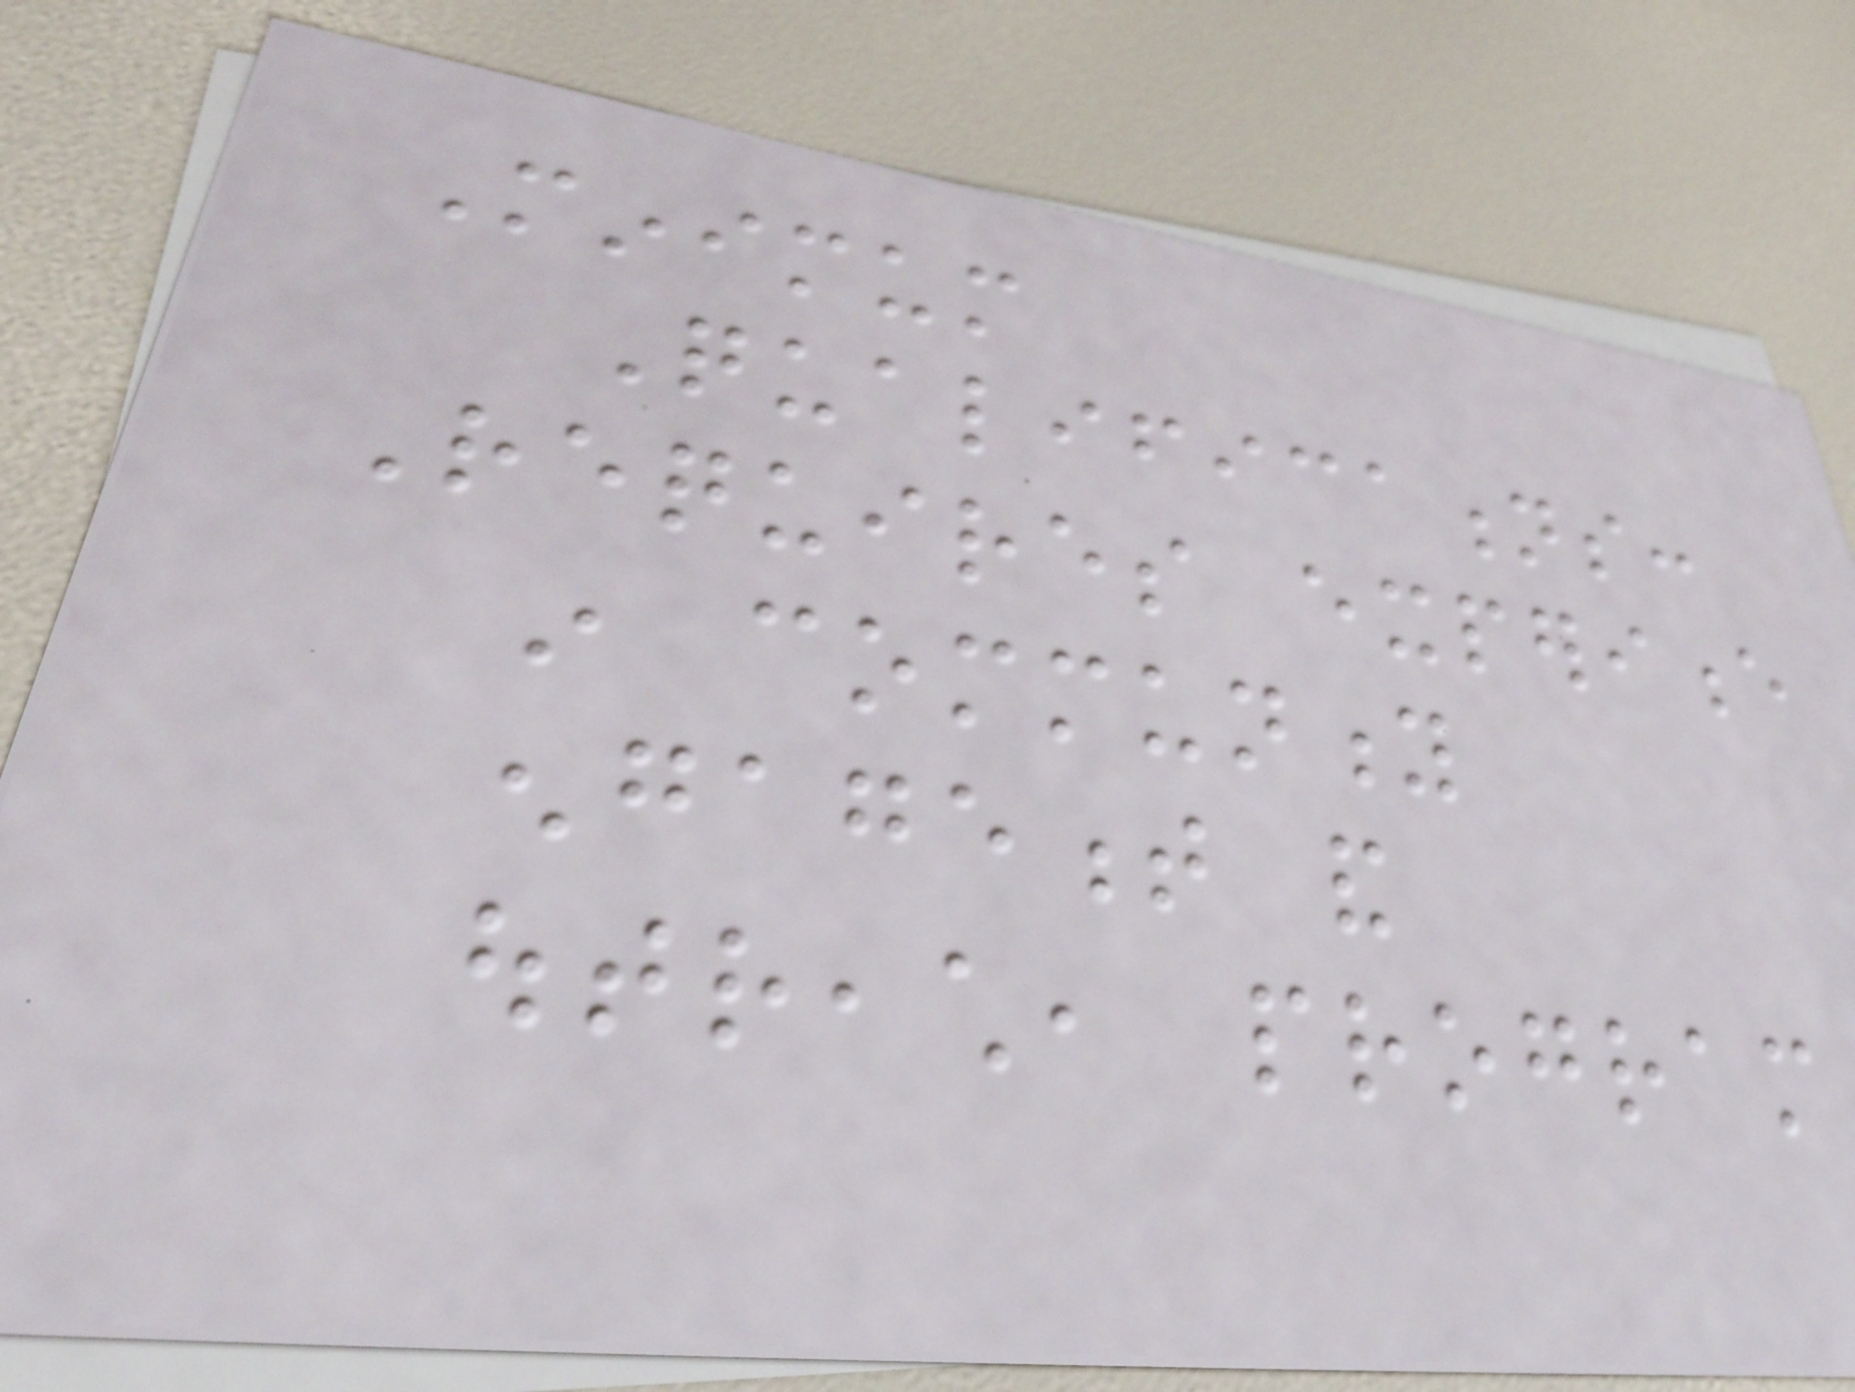Minimum
Qualifications:
Requires experience
in community
engagement and
outreach, program
